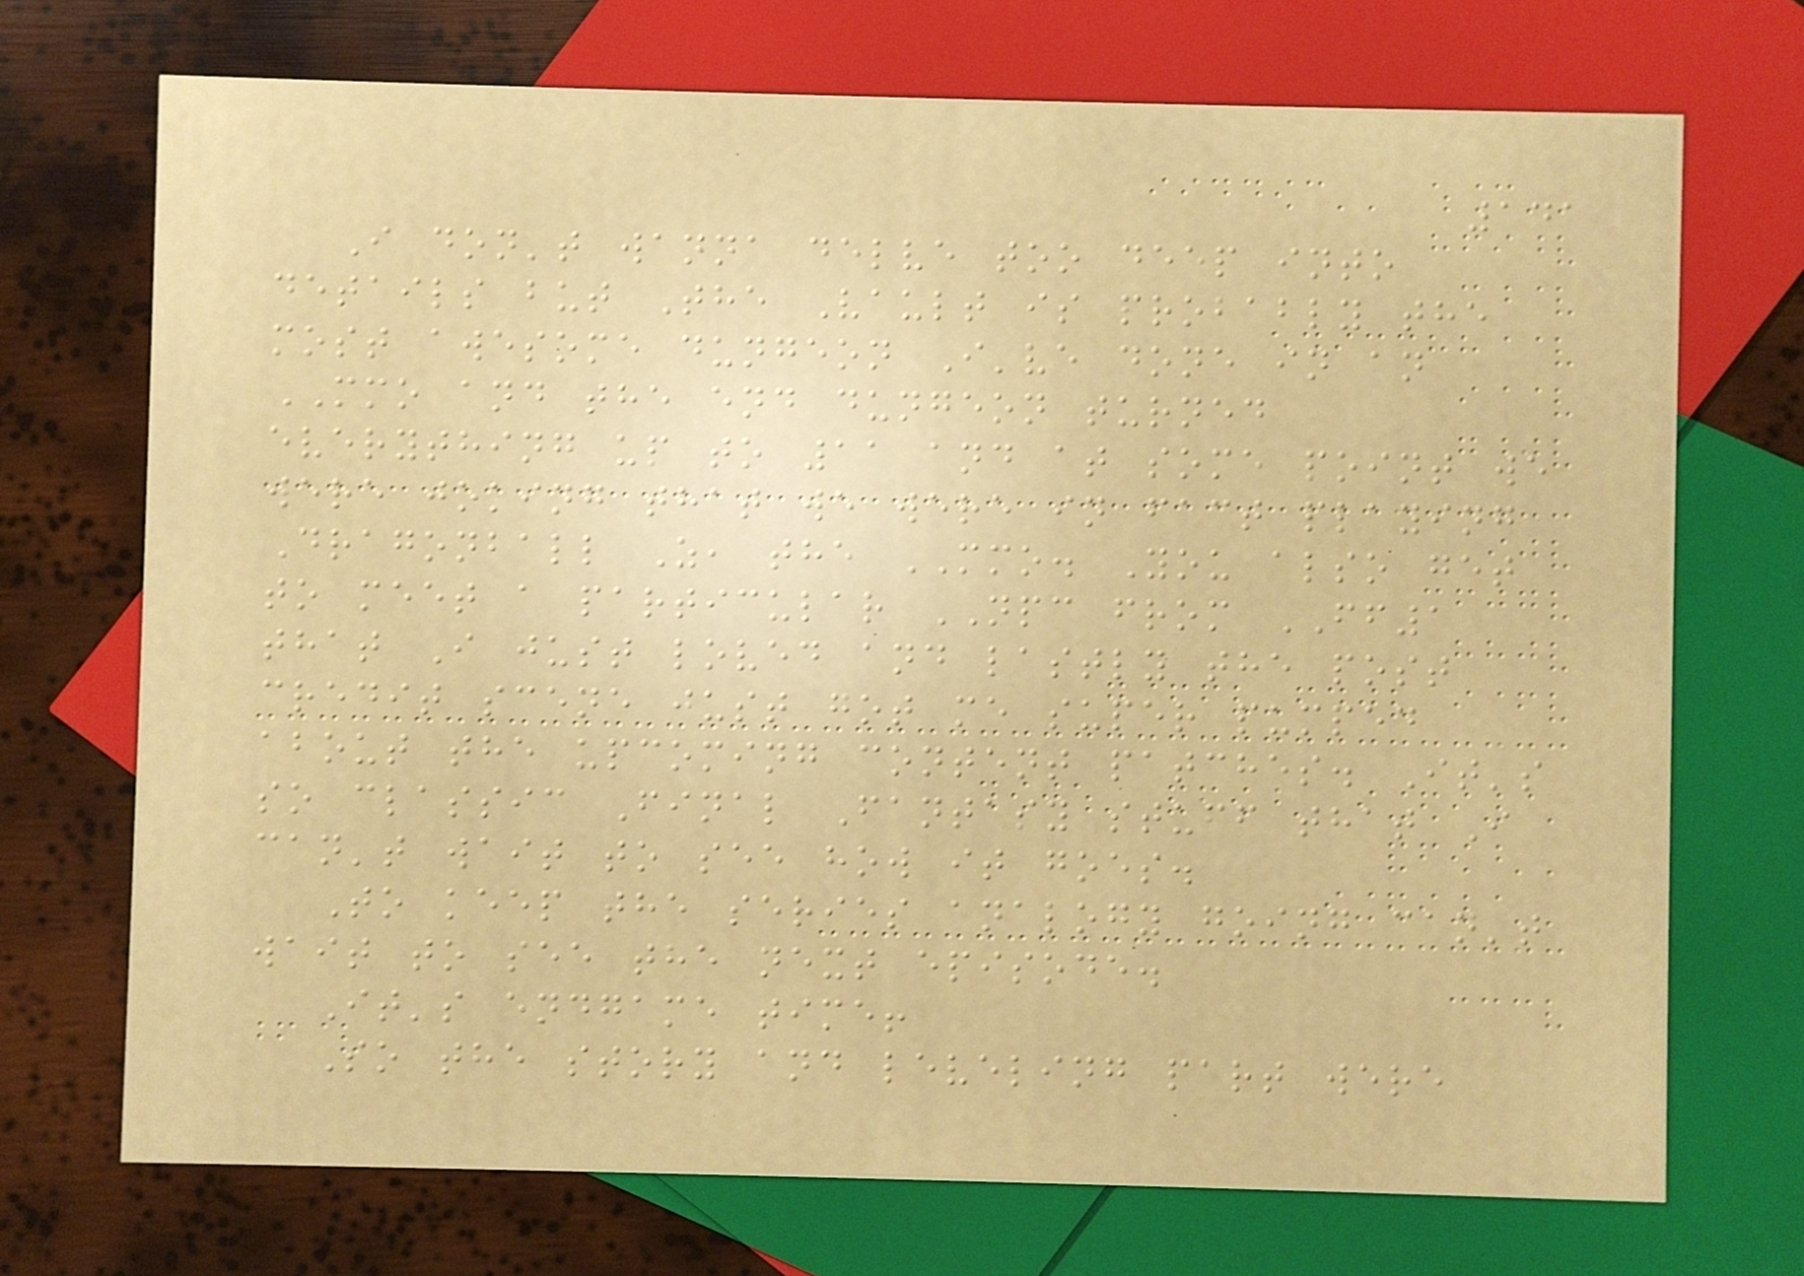141
I don't wanna delve too deep into
details but The Vault is probably the
most awesome dungeon I've done in an
MMO and the end dungeon turned
everything up to 11 and at some point we
were joking that we were in fact playing
Dragonball Z, the MMO. You also get
to meet a particular NPC from FF1
that I just loved and lastly the post
credit scene just got me super pumped
about the upcoming content patches. It's
so classic Final Fantasy stuff that I
can't wait to see how it goes.
To keep the series analogy going can't
wait to see the next episode.
It's endgame time!
So the story and leveling part were
